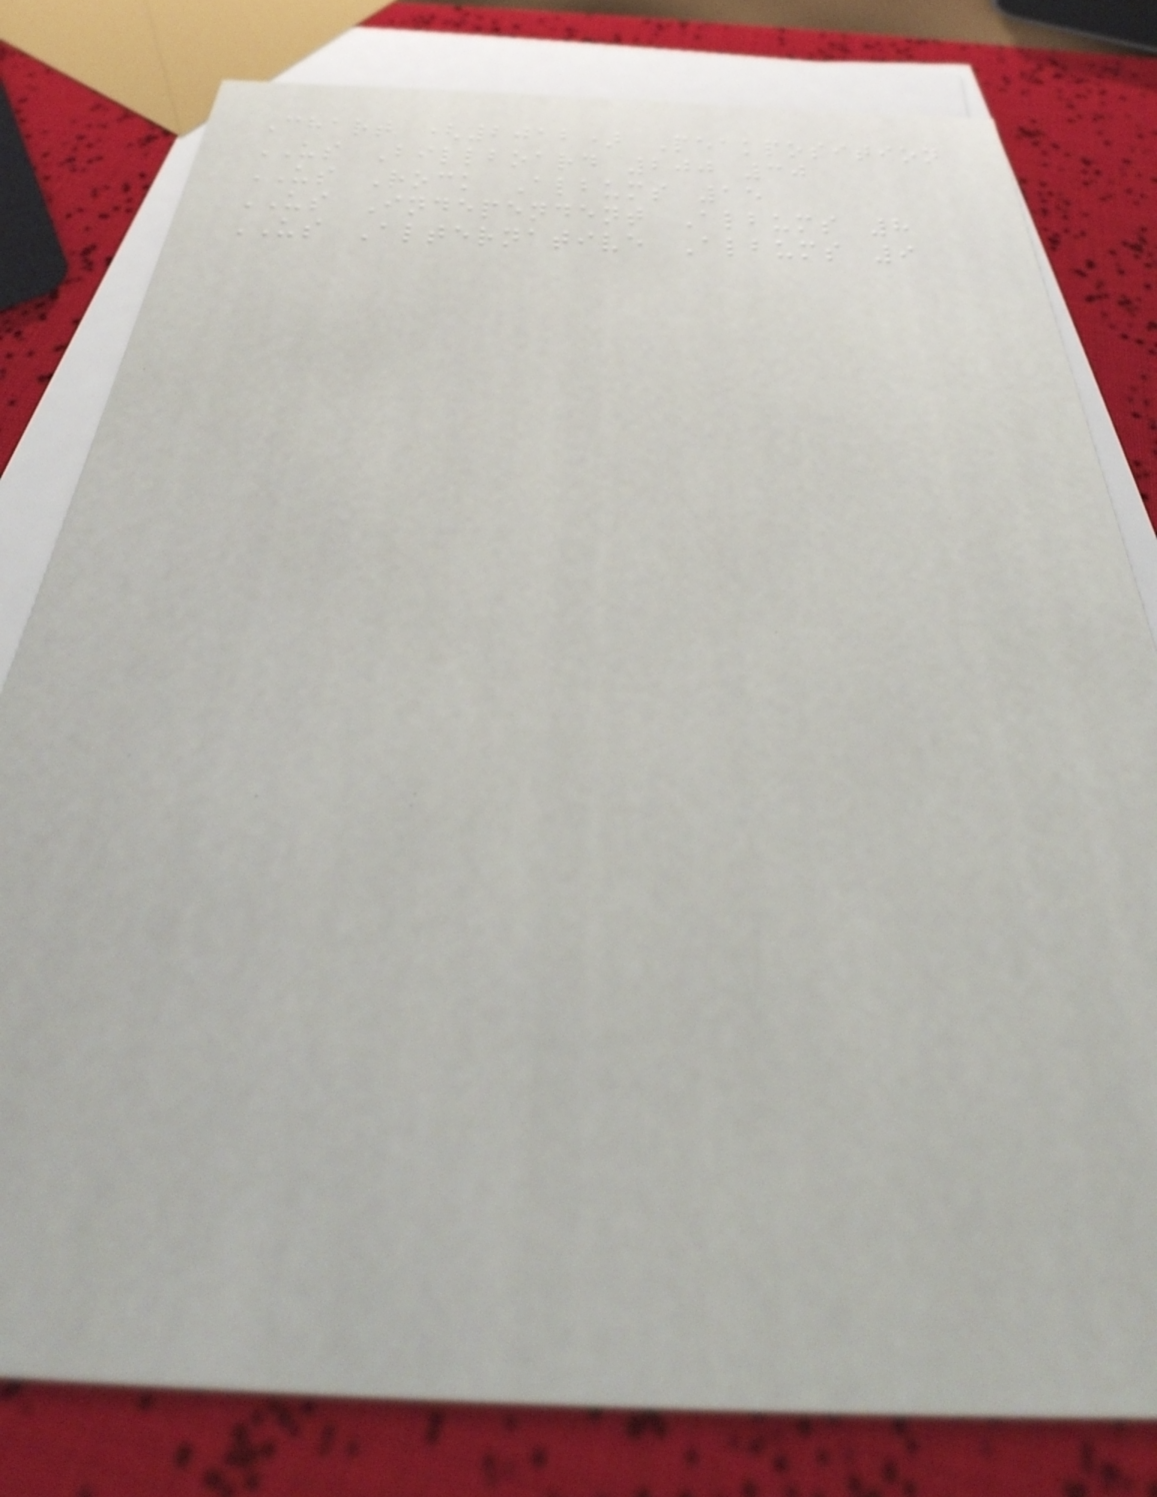Chart (2012) Peakposition
US Billboard 200 30
US Rock Albums 15
US Independent Albums 8
US Alternative Albums 9
